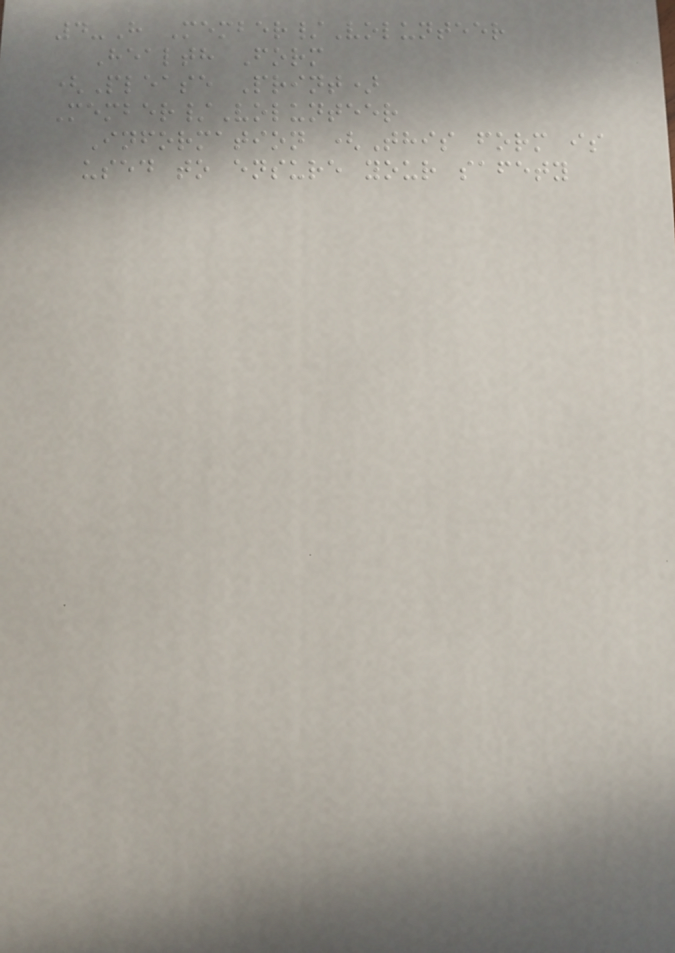4-H Member/Volunteer
Health Form
(Please Print)
Member/Volunteer
Information (This form is
used to ensure your safety
